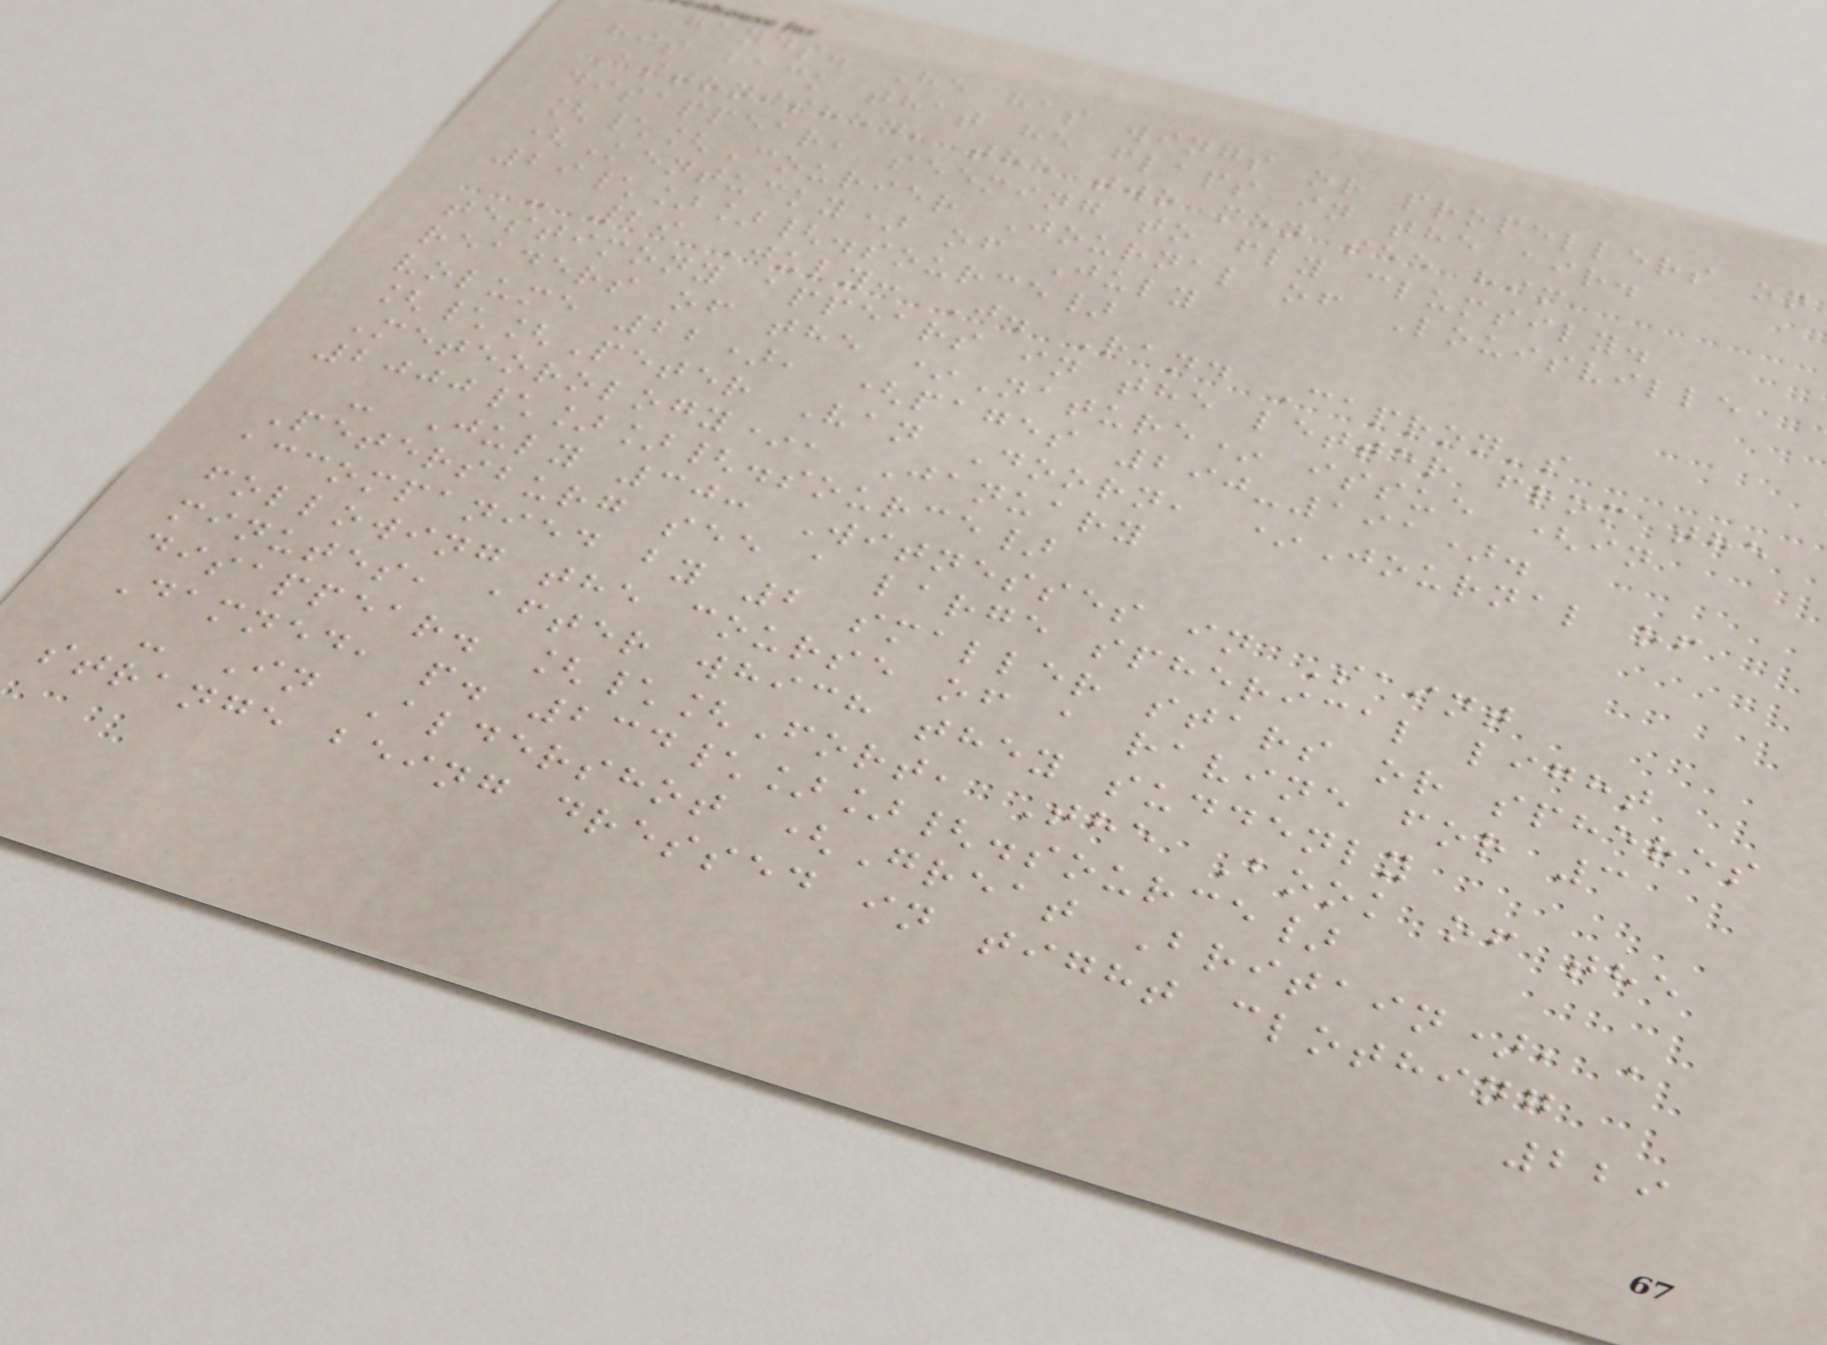hands. He has wings or propellers on
his back that he flaps in the air.
Astonished, the two men see him
disappear, seeming to fly clumsily.
[\[Courier Journal of Louisville
(Kentucky) of July
29\]]{.source}
- 29 July: J. Rand Capron's
testimony appears in the letter from the
readers of the *Nature* issue (in
volume 22), (pages 290-191).
[\[Peter Van Doorn, *Journal of
Meteorology*, January
2000\]]{.source}
- July 30: Witnesses in Saint
Petersburg see a large spherical light
accompanied by 2 smaller stars or spheres
following the course of a ravine for 3
minutes, after which they suddenly
disappear. [\[Fort, The Book of the
Damned, p. 234\]]{.source}
- In Aldershot (Great Britain), a
strange being dressed in tight clothing
229
